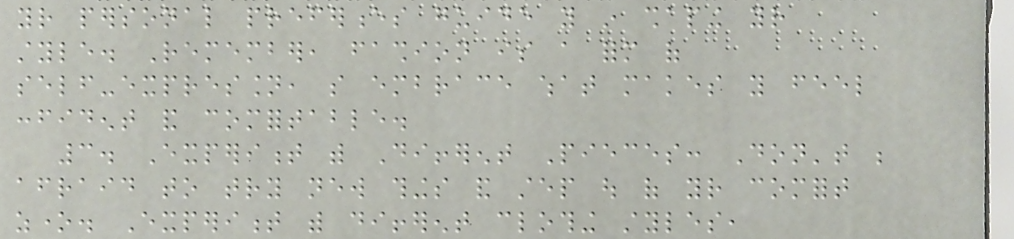your personal preferences guide you in shaping your
style. Remember, fashion is a form of
self-expression, so embrace what makes you feel
confident and comfortable.
3. Experiment with Different Pieces: Don't be
afraid to try new things and step out of your comfort
zone. Experiment with different clothing styles,
